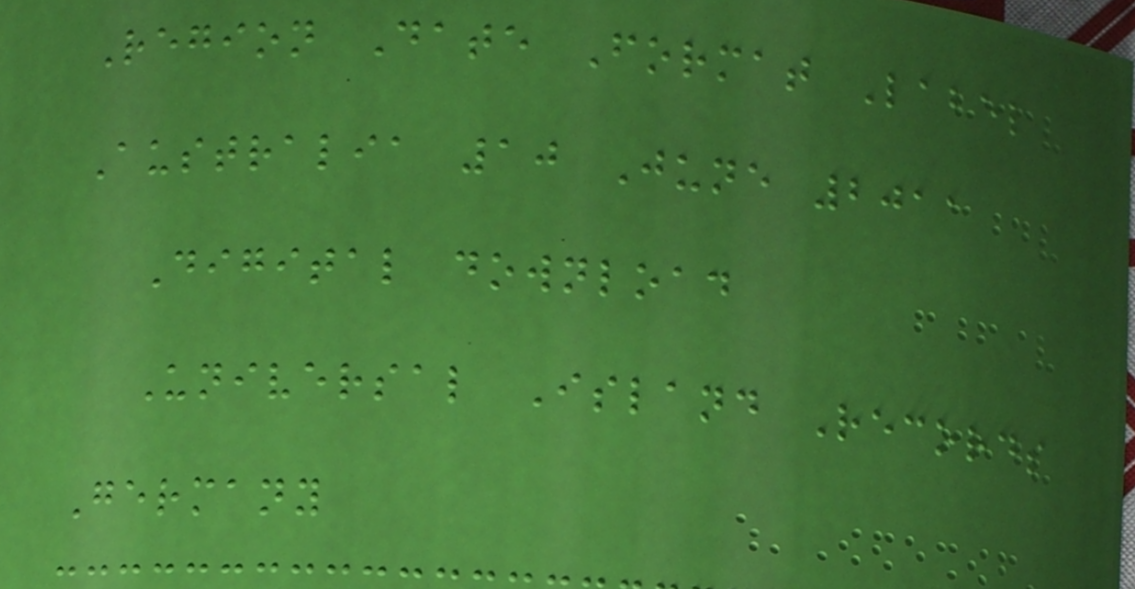Region Date Format Label
Australia 10 June 2011
Digital download
Universal Island Records
Germany
